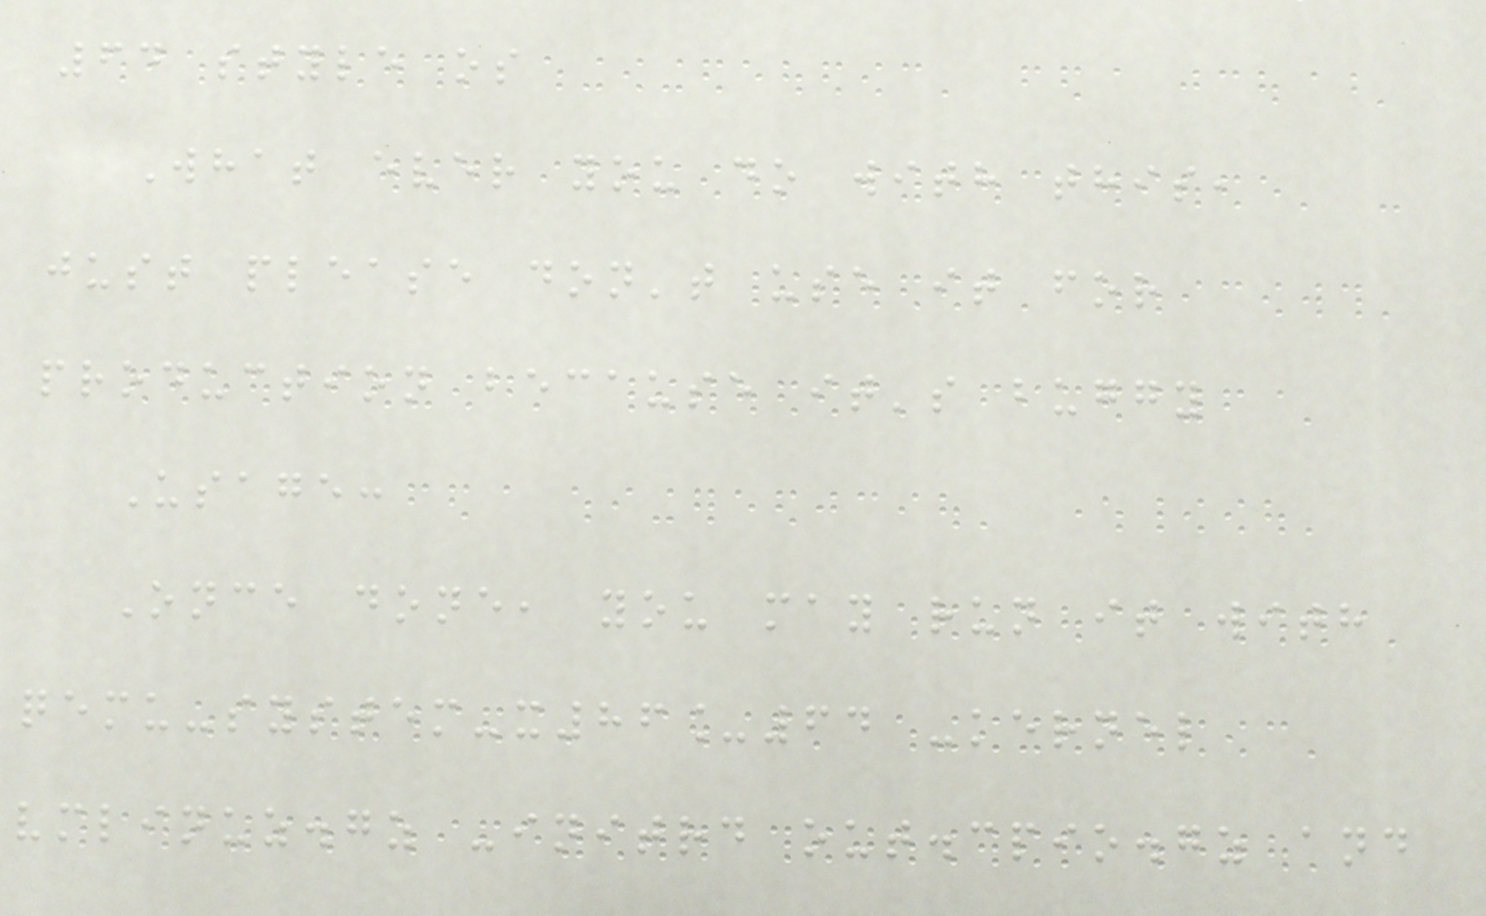64 style os
What ever you do with this,
just please don't use it for
production because it's buggy
Usage:
Once done, you may run it with
qemu-system-x86_64 -kernel
vmlinuz.gz -initrd out.cpio.gz and
